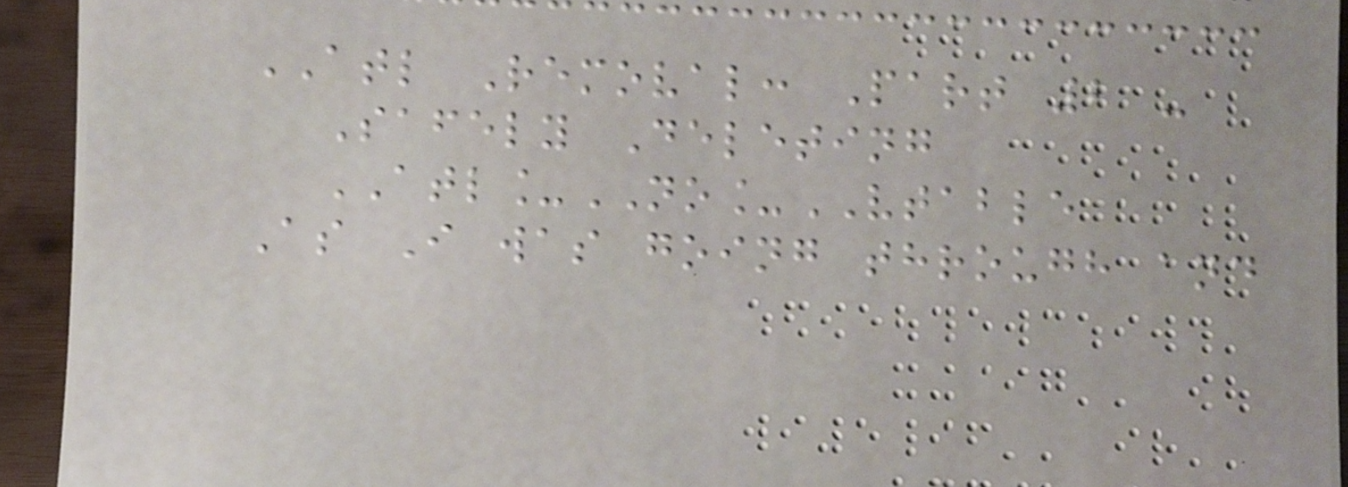ATL Removal: Part 2 -
Safely Deleting
ATL_NO_VTABLE
As I was going through and
